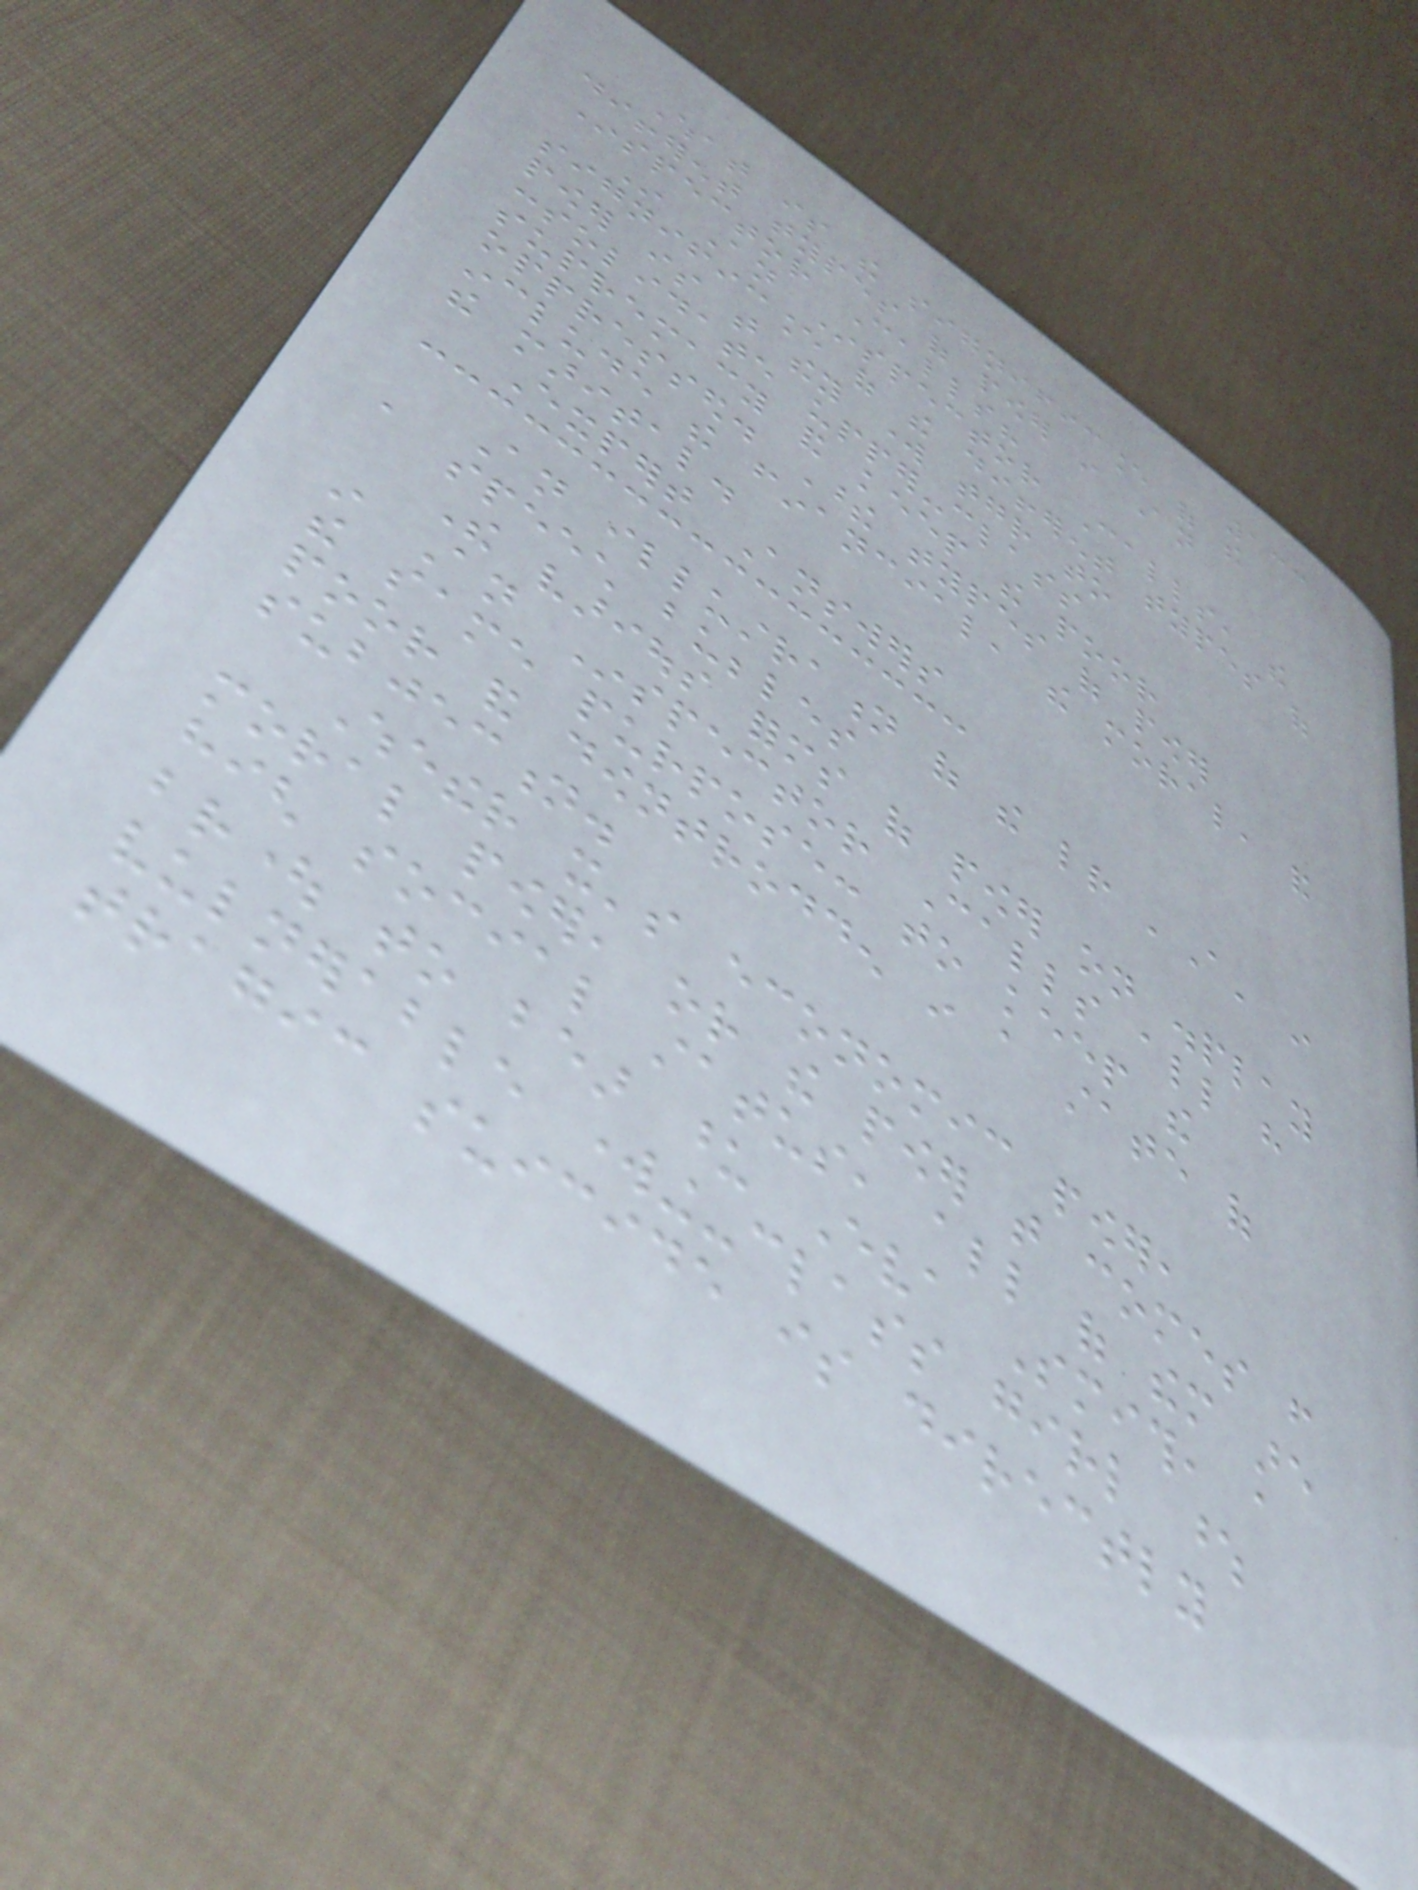133
What is the significance of the
different types of power in An
Inspector Calls?
In An Inspector Calls, the
significance of the different types of
power is that they work together to
consolidate upper-class
supremacy and keep the poor
oppressed. These types of power
include the financial, the moral, and
the marital.
Expert Answers
An illustration of the letter 'A' in
a speech bubbles
The various forms of power on display
in An Inspector Calls all have
the same purpose: to keep the
poor and downtrodden in a state of
subjection.
Whether it's economic power,
moral power, or the power that comes from
high social status, all of them are
brought to bear upon Eva Smith, a
vulnerable working-class girl whose
tragic suicide is directly
